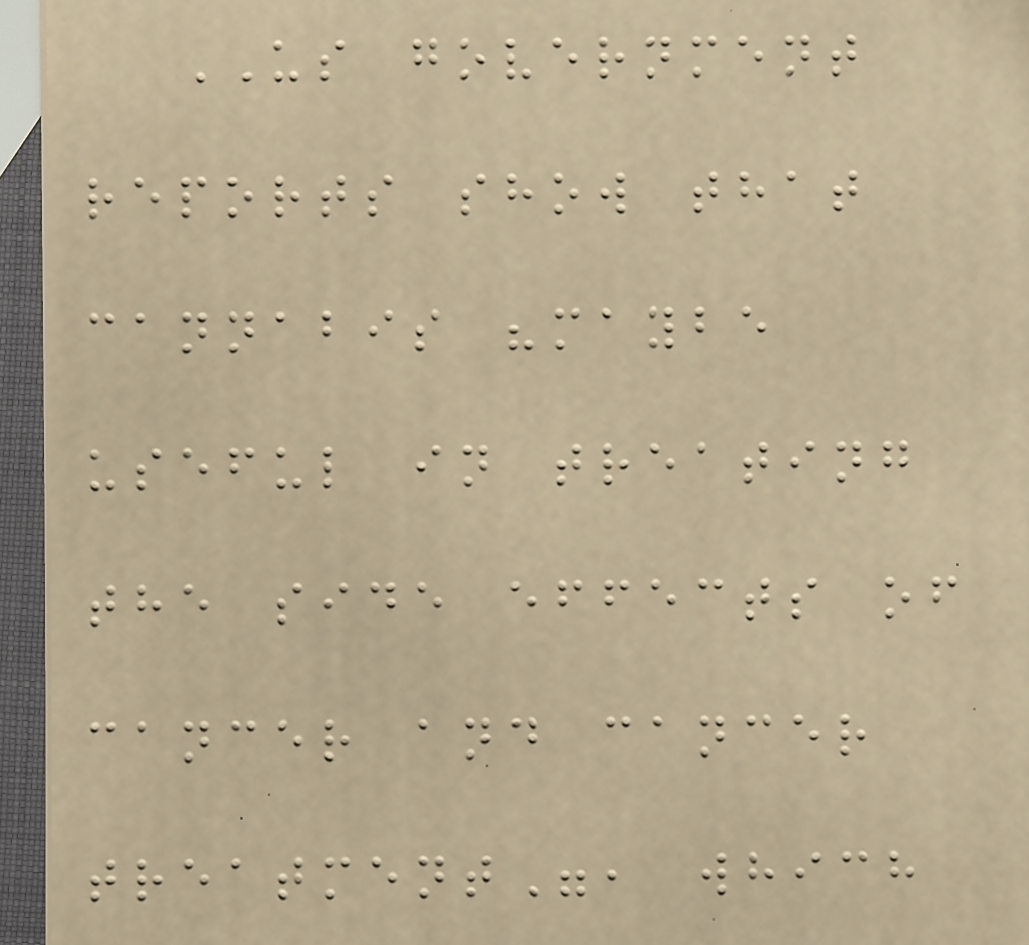US government
reports show that
cannabis "maybe
useful in treating
the side effects of
cancer and cancer
treatment", which
